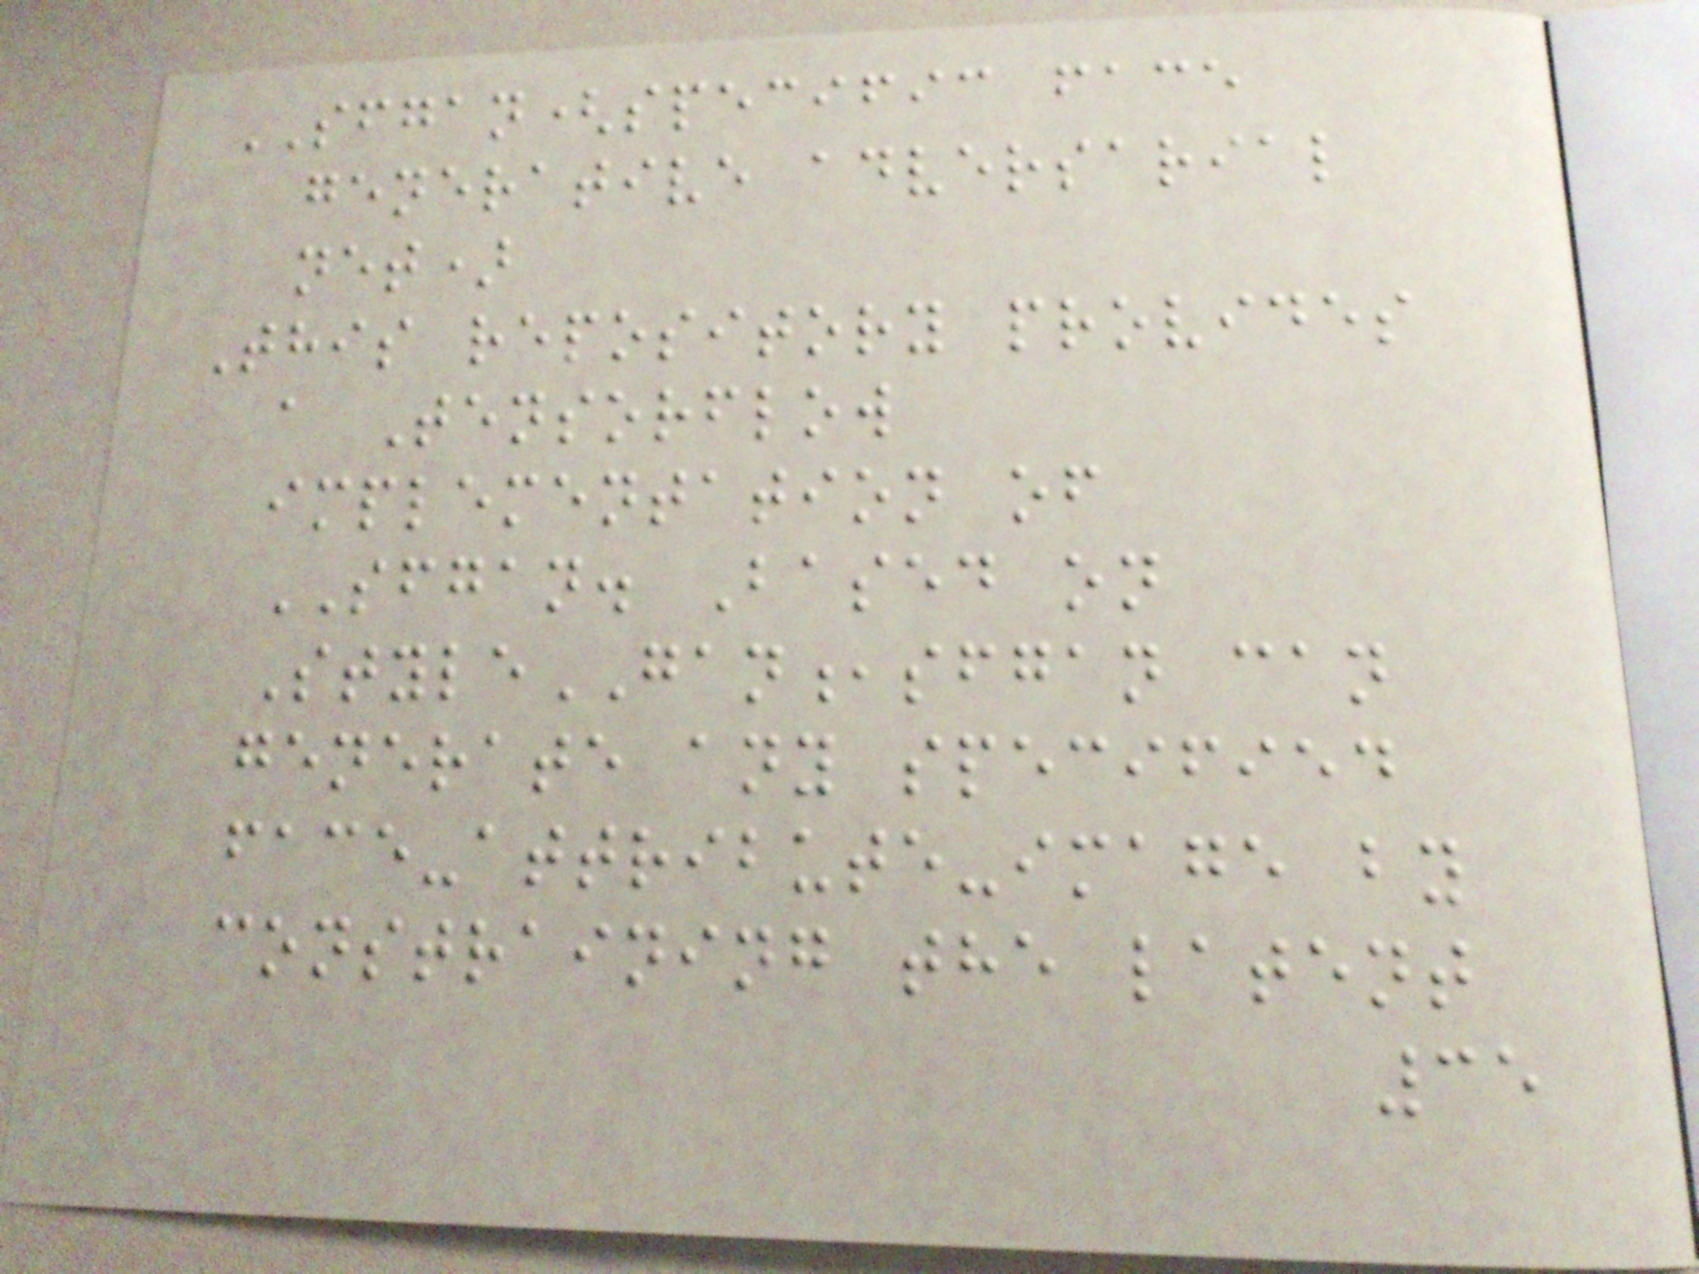SFGAN(specific face
generative adversarial
net)
This repository provides
a Tensorflow
implementation of
SFGAN. Based on
StyleGAN,sfgan can
generate any specified
face-attribute-image by
constraining the latent
35
